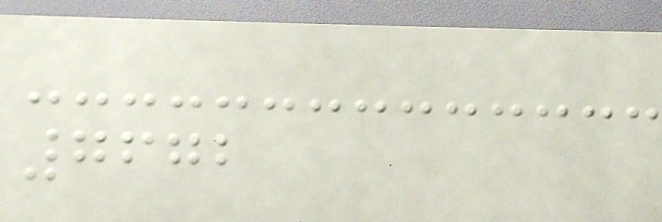7672
